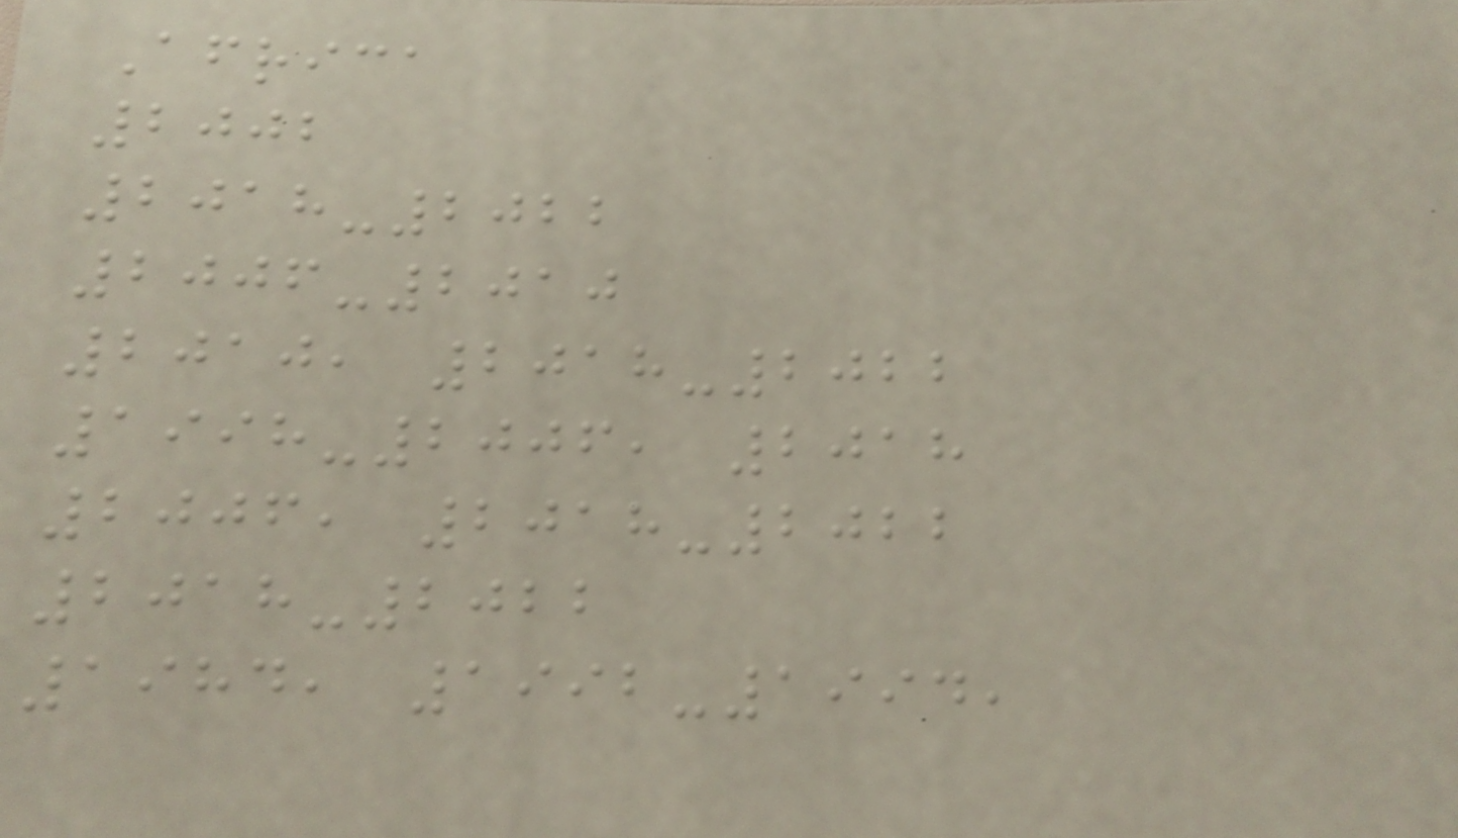Africa
2002
2018-2022
2006-2010
2010, 2018-2022
1998-2006, 2018
2006, 2018-2022
2018-2022
1984, 1992-1994,
